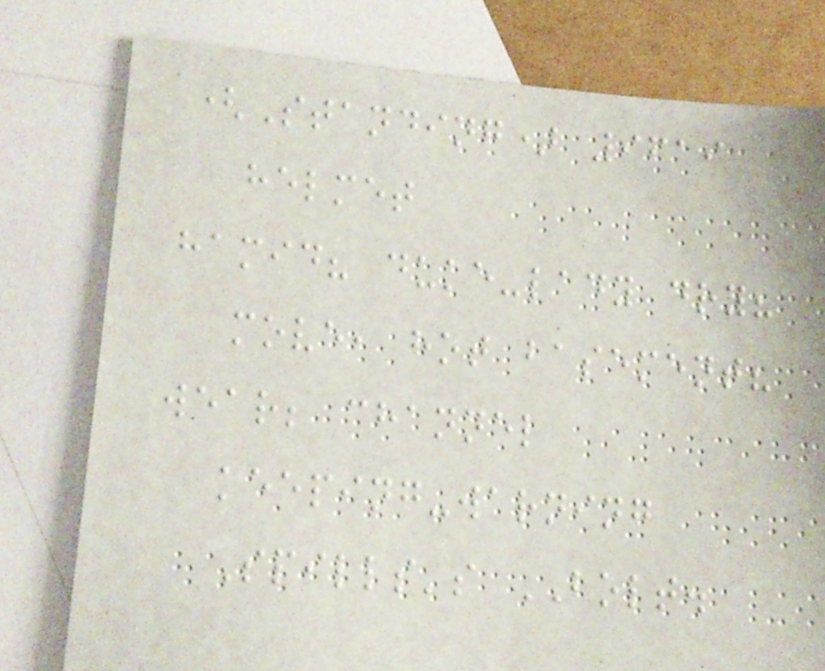(Standing) 9619
helmet
hamid? duke-lady dry?
move, hot basement?
wear; channel
keeping-warning
Spills's BOLT.
